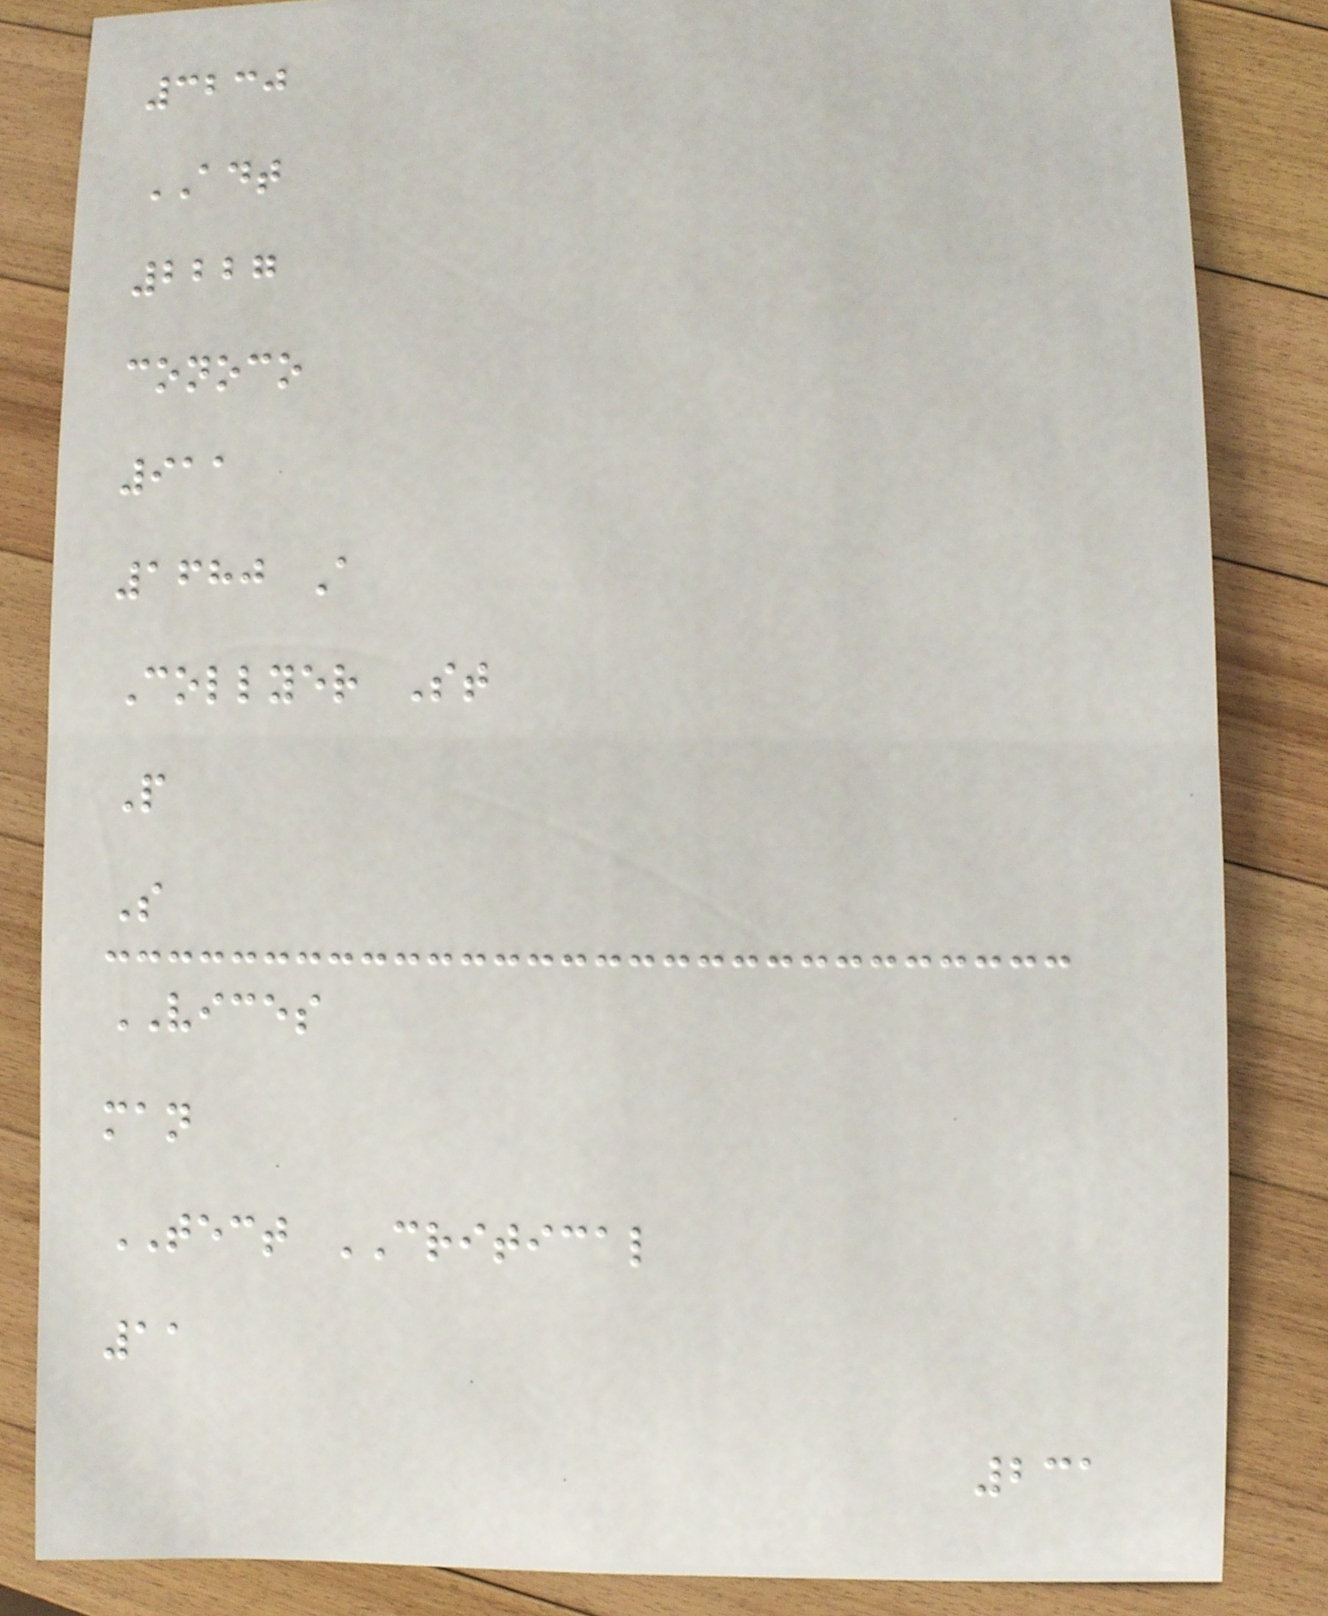3230
ADT
2227
conoco
911
1680 A
Collyer St
P
S
VICES
man
TECT CRITICAL
11
231
